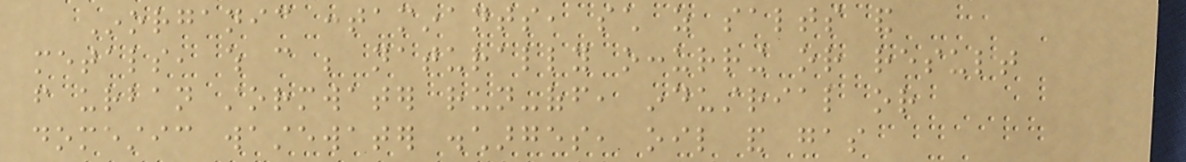Inorganic contaminants, such as salts and
metals, which can be naturally occurring or result
from urban stormwater run-off, industrial or
domestic wastewater discharges, oil and gas
